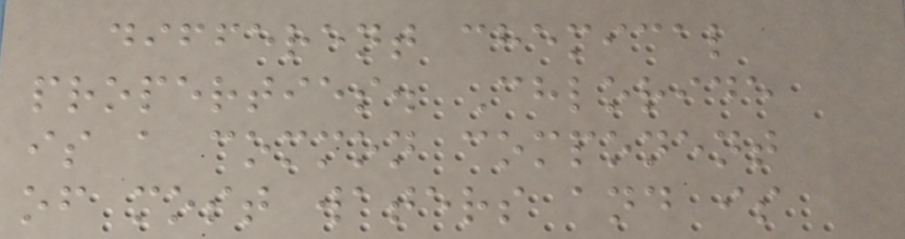different chemical
properties. Chloride
is a common component
of most waters and is
